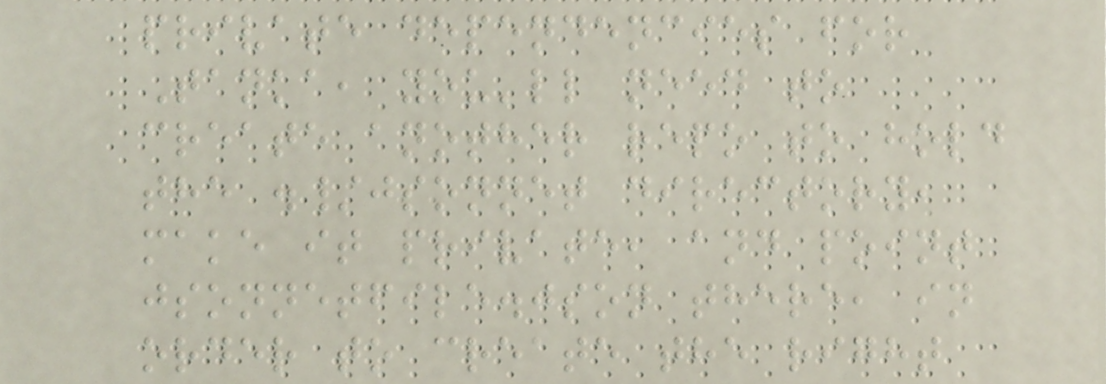private dependencies for
Tanka, you'll need to
create another repo to hold
the ./jsonnet directory,
make it private, and point
jsonnetfile.json there, in
order to create the right
